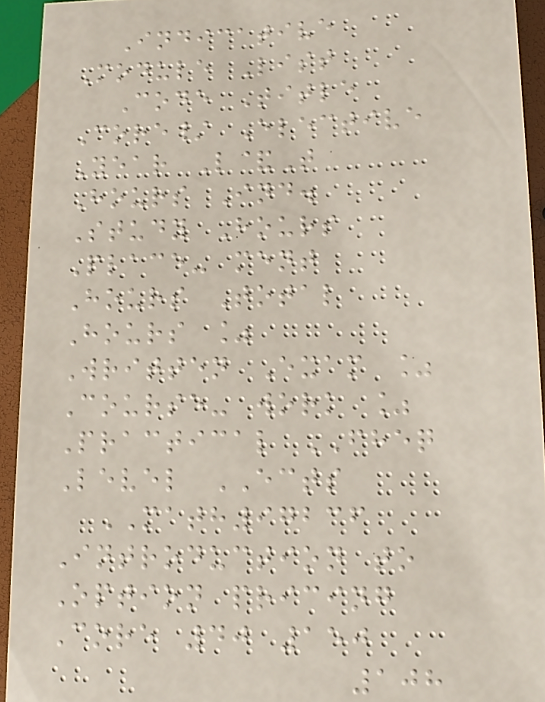Indicative
Module List
Code Title
Core/ Elective
Year L&T
Hours Ind.
Study Hours
Place- ment
Hours Total
Hours %
Written Exam %
Course- work %
Practical FHEQ
Level ECTS
MATH97236
Introduction to
Option pricing
Core 40 150
108
